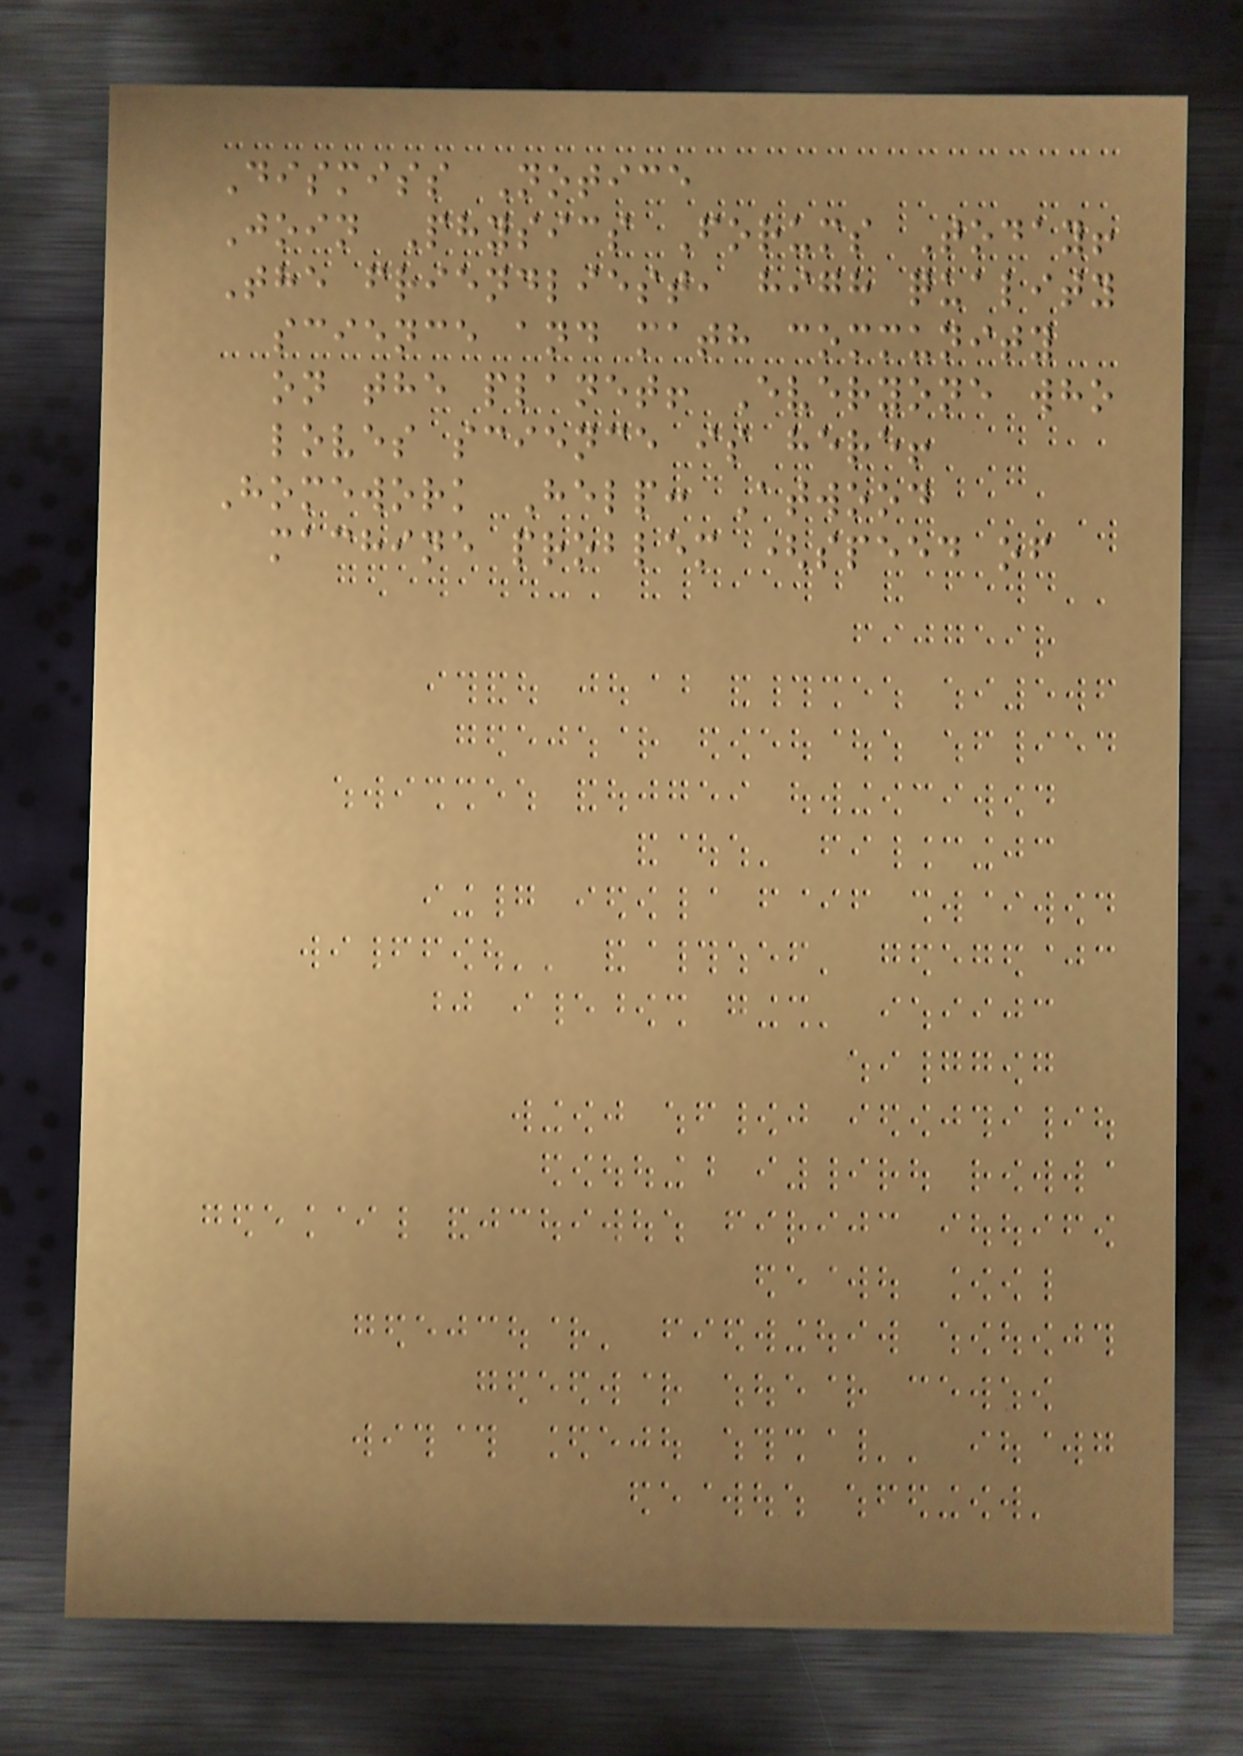Dismiss Notice
Join Physics Forums Today!
The friendliest, high quality
science and math community
on the planet! Everyone who
loves science is here!
Homework Help: Atwood
machine problem (speed of
